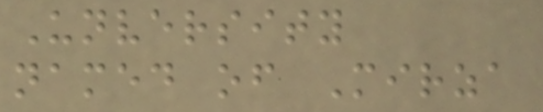Unversity
named of Mirza
